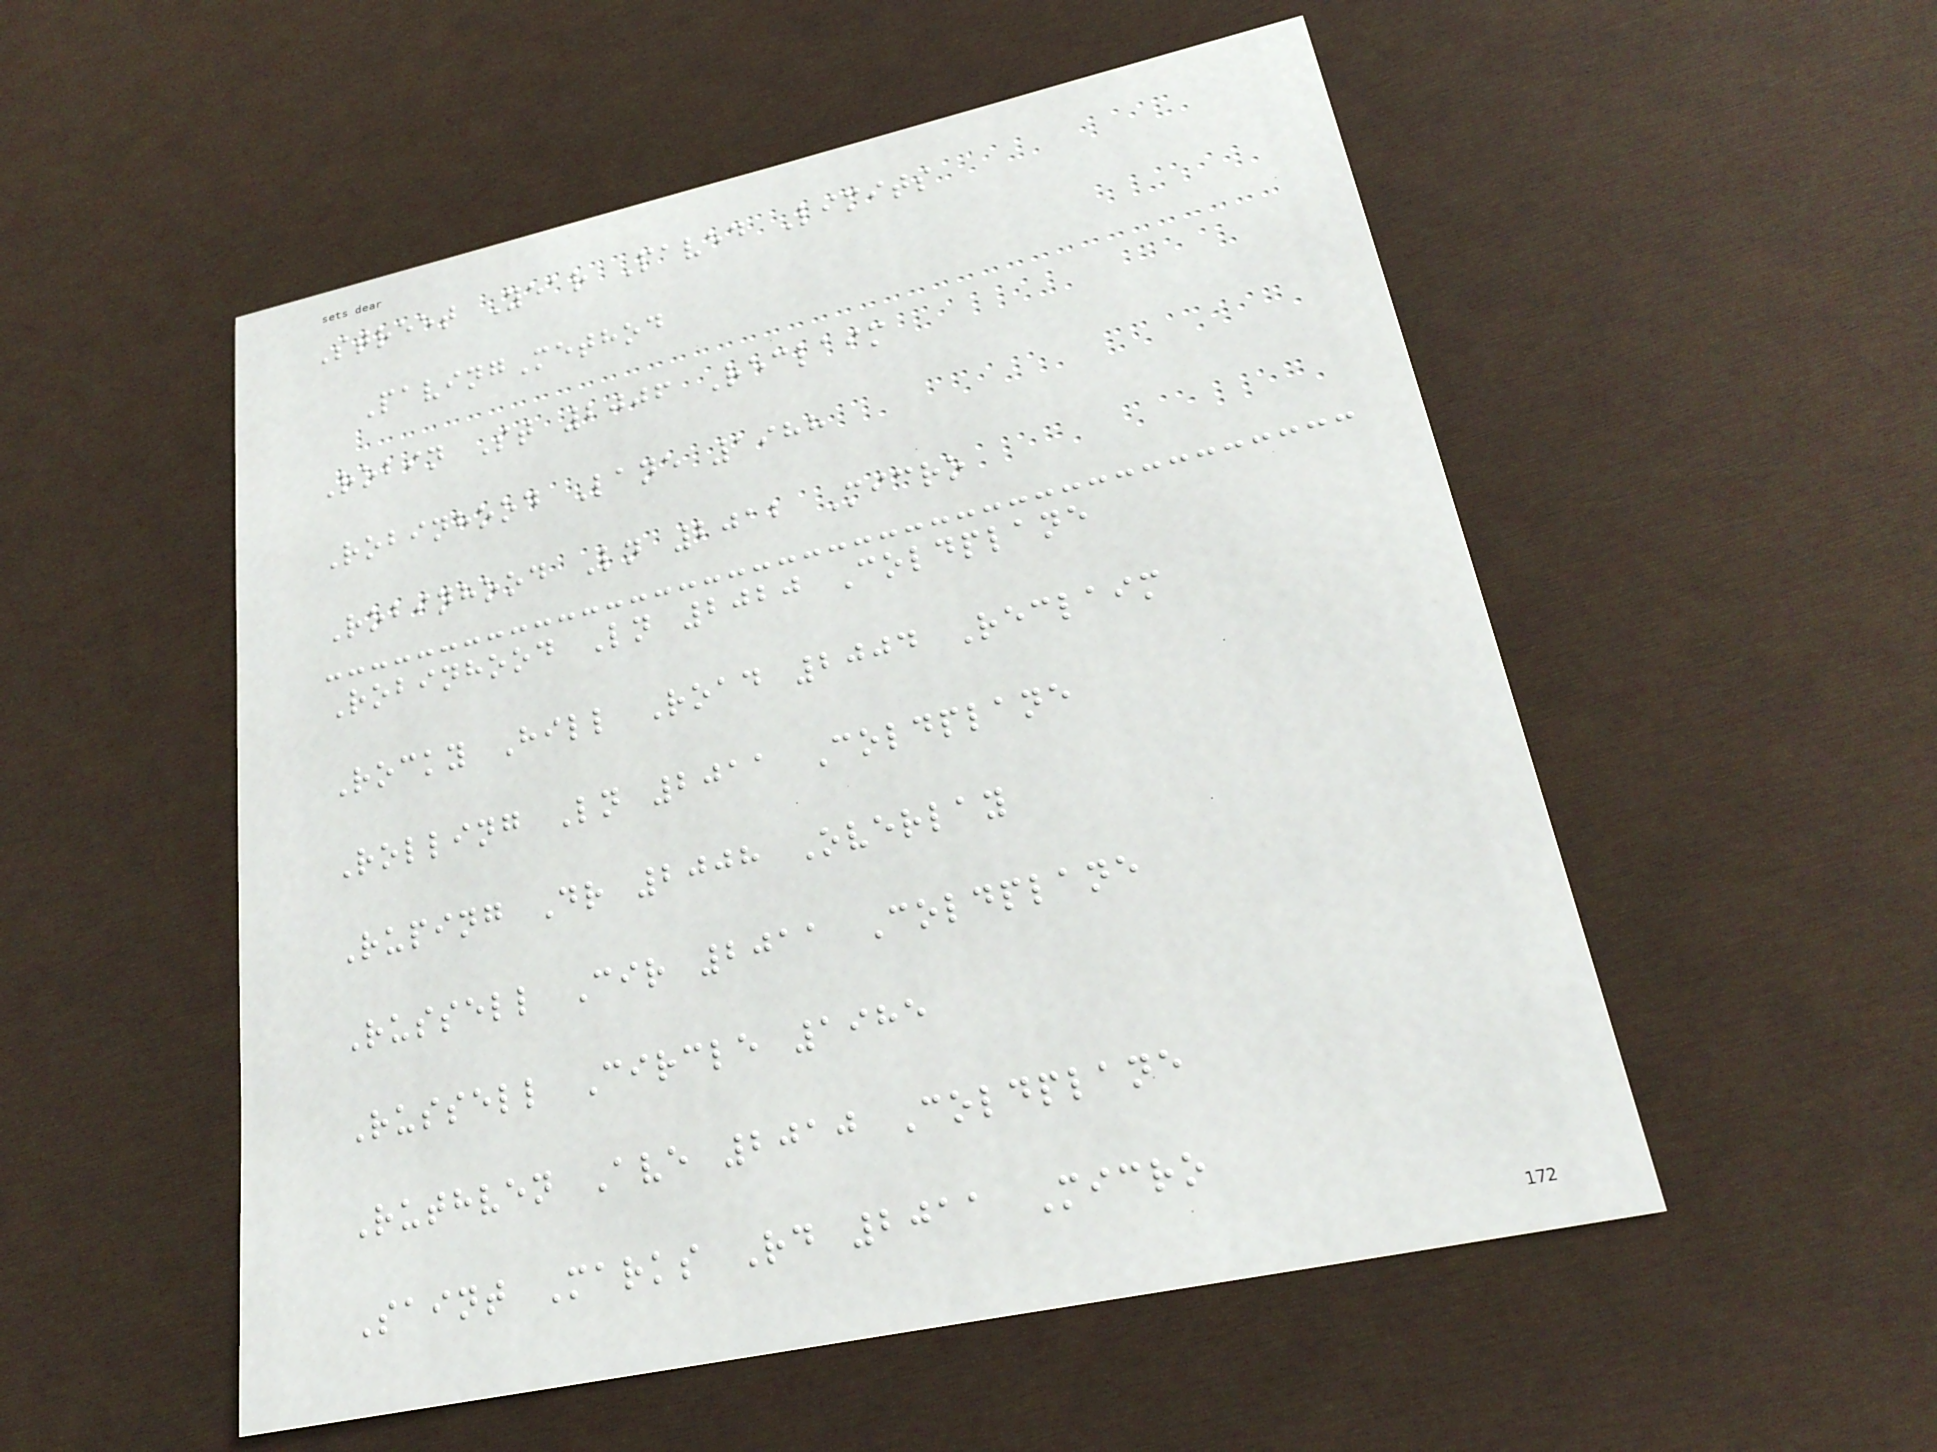Street Year Paved Limits
PavingMethod
Robin St 2006 Reclaim
Robinhood Lane 1988
Robinhood Ln 2012 Micro
Robinhood Ln 2020 Coldplane
Rocky Hill Road 2004 Reclaim
Rolling Ln 2011 Coldplane
Ruping Dr 2008 Overlay
Russell Cir 2011 Coldplane
Russell Circle 1985
Ruthven Ave 2010 Coldplane
Saint Marks Rd 2011 Micro
